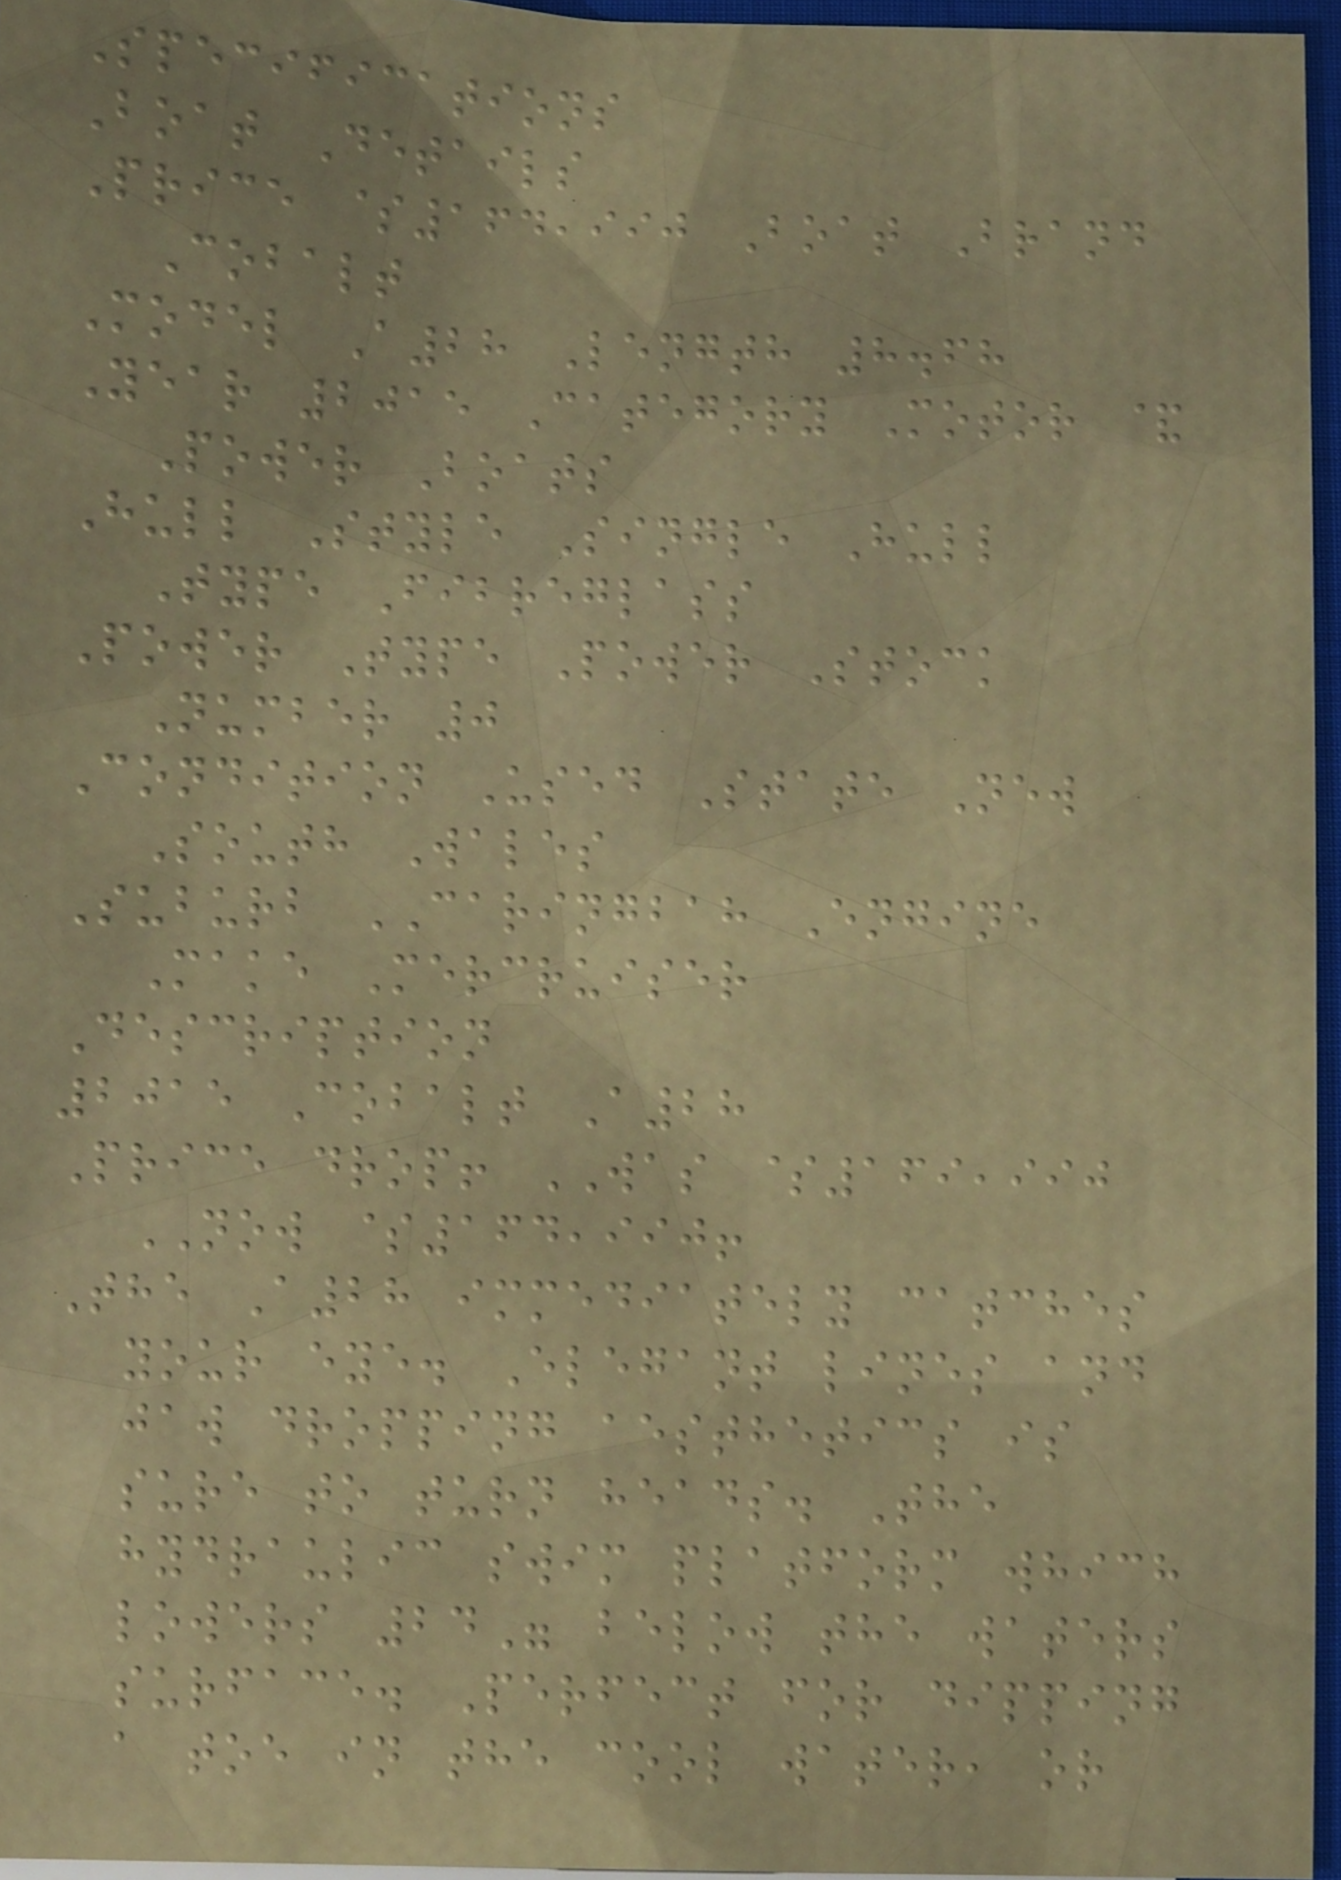Specifications
Boat Details
Price $164,990 Boat Brand
Cobalt
Model A28 Length 8.68
Year 2015 Category Motor &
Power Boats
Hull Style Single Hull
Type Fibreglass
Power Type Power Stock
Number 0
Condition Used State New
South Wales
Suburb CARINGBAH Engine
Make Mercruiser
Description
2015 Cobalt A28
Price drop! WAS $169,990
NOW $164,990!
The A28 immediately catches
your eye. Elegant lines and
jaw dropping aesthetics is
sure to turn heads. The
hydraulic swim platform which
lowers 24" below the waters
surface. Perfect for dipping
a toe in the cool water, or
